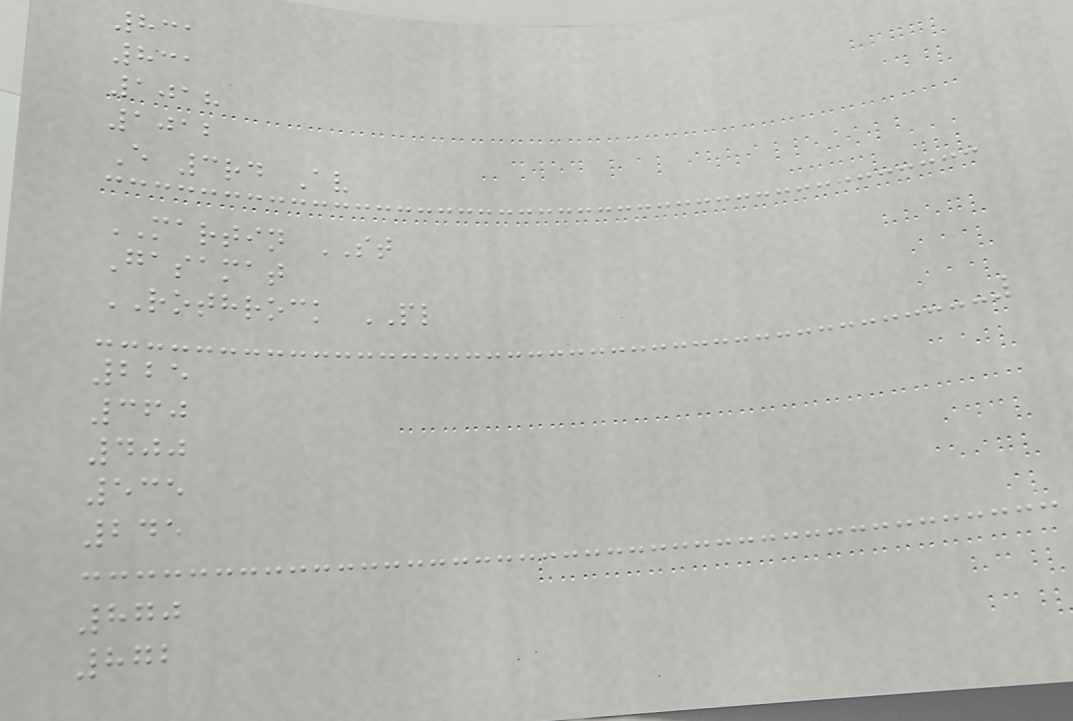831
831
1018
1012
E 3rd Av
MARTIN ST
Gasamat
ROTHROCK PL
225
360
400
535
245
870
872
